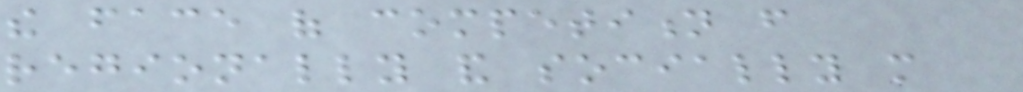the face of competition from
regionally and socially more
